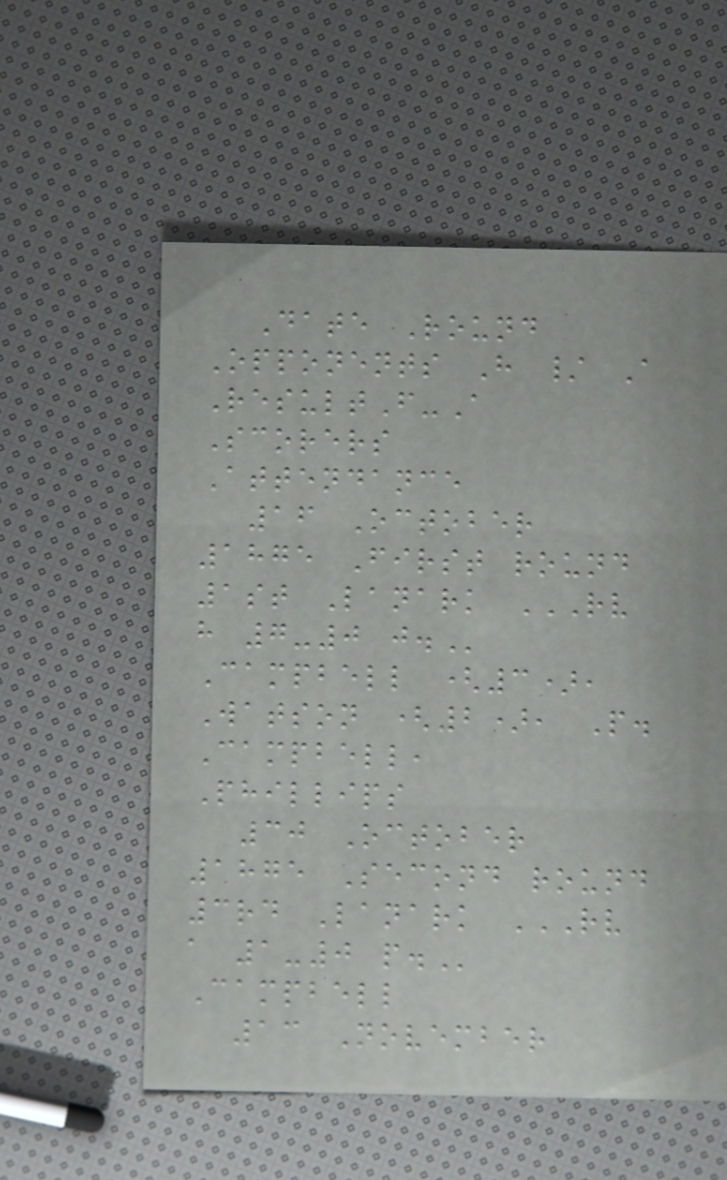Date Round
Opponents H / A
ResultF-A
Scorers
Attendance
16 October
1875 First round
1st Lanark RV
H 7-0 J.
Campbell (3),
Watson (2), P.
Campbell,
Phillips
30 October
1875 Second round
3rd Lanark RV
A 1-0 P.
Campbell
13 November
